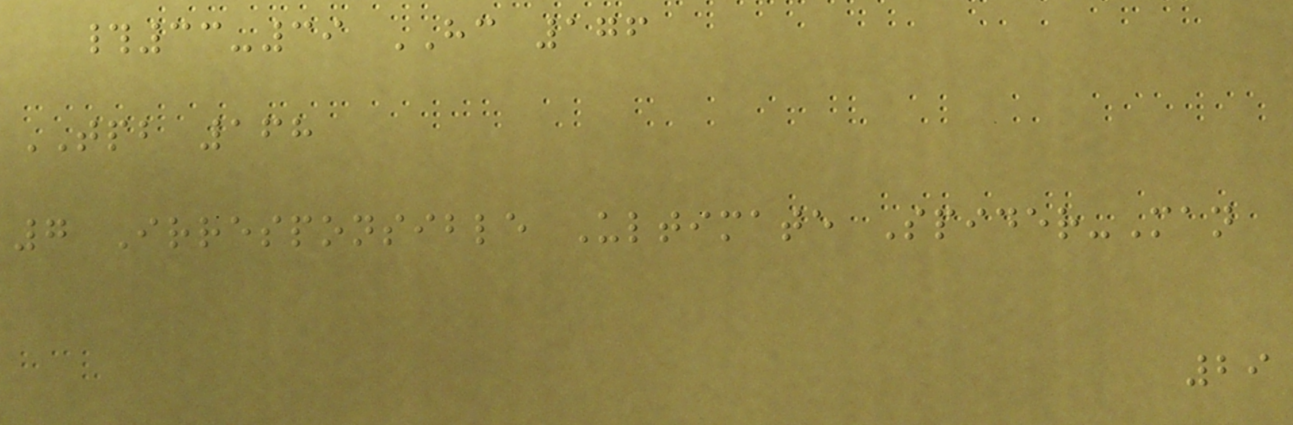#33-39 HC 176
TPB 168
7 Irresponsible Ultimate Spider-Man
29
